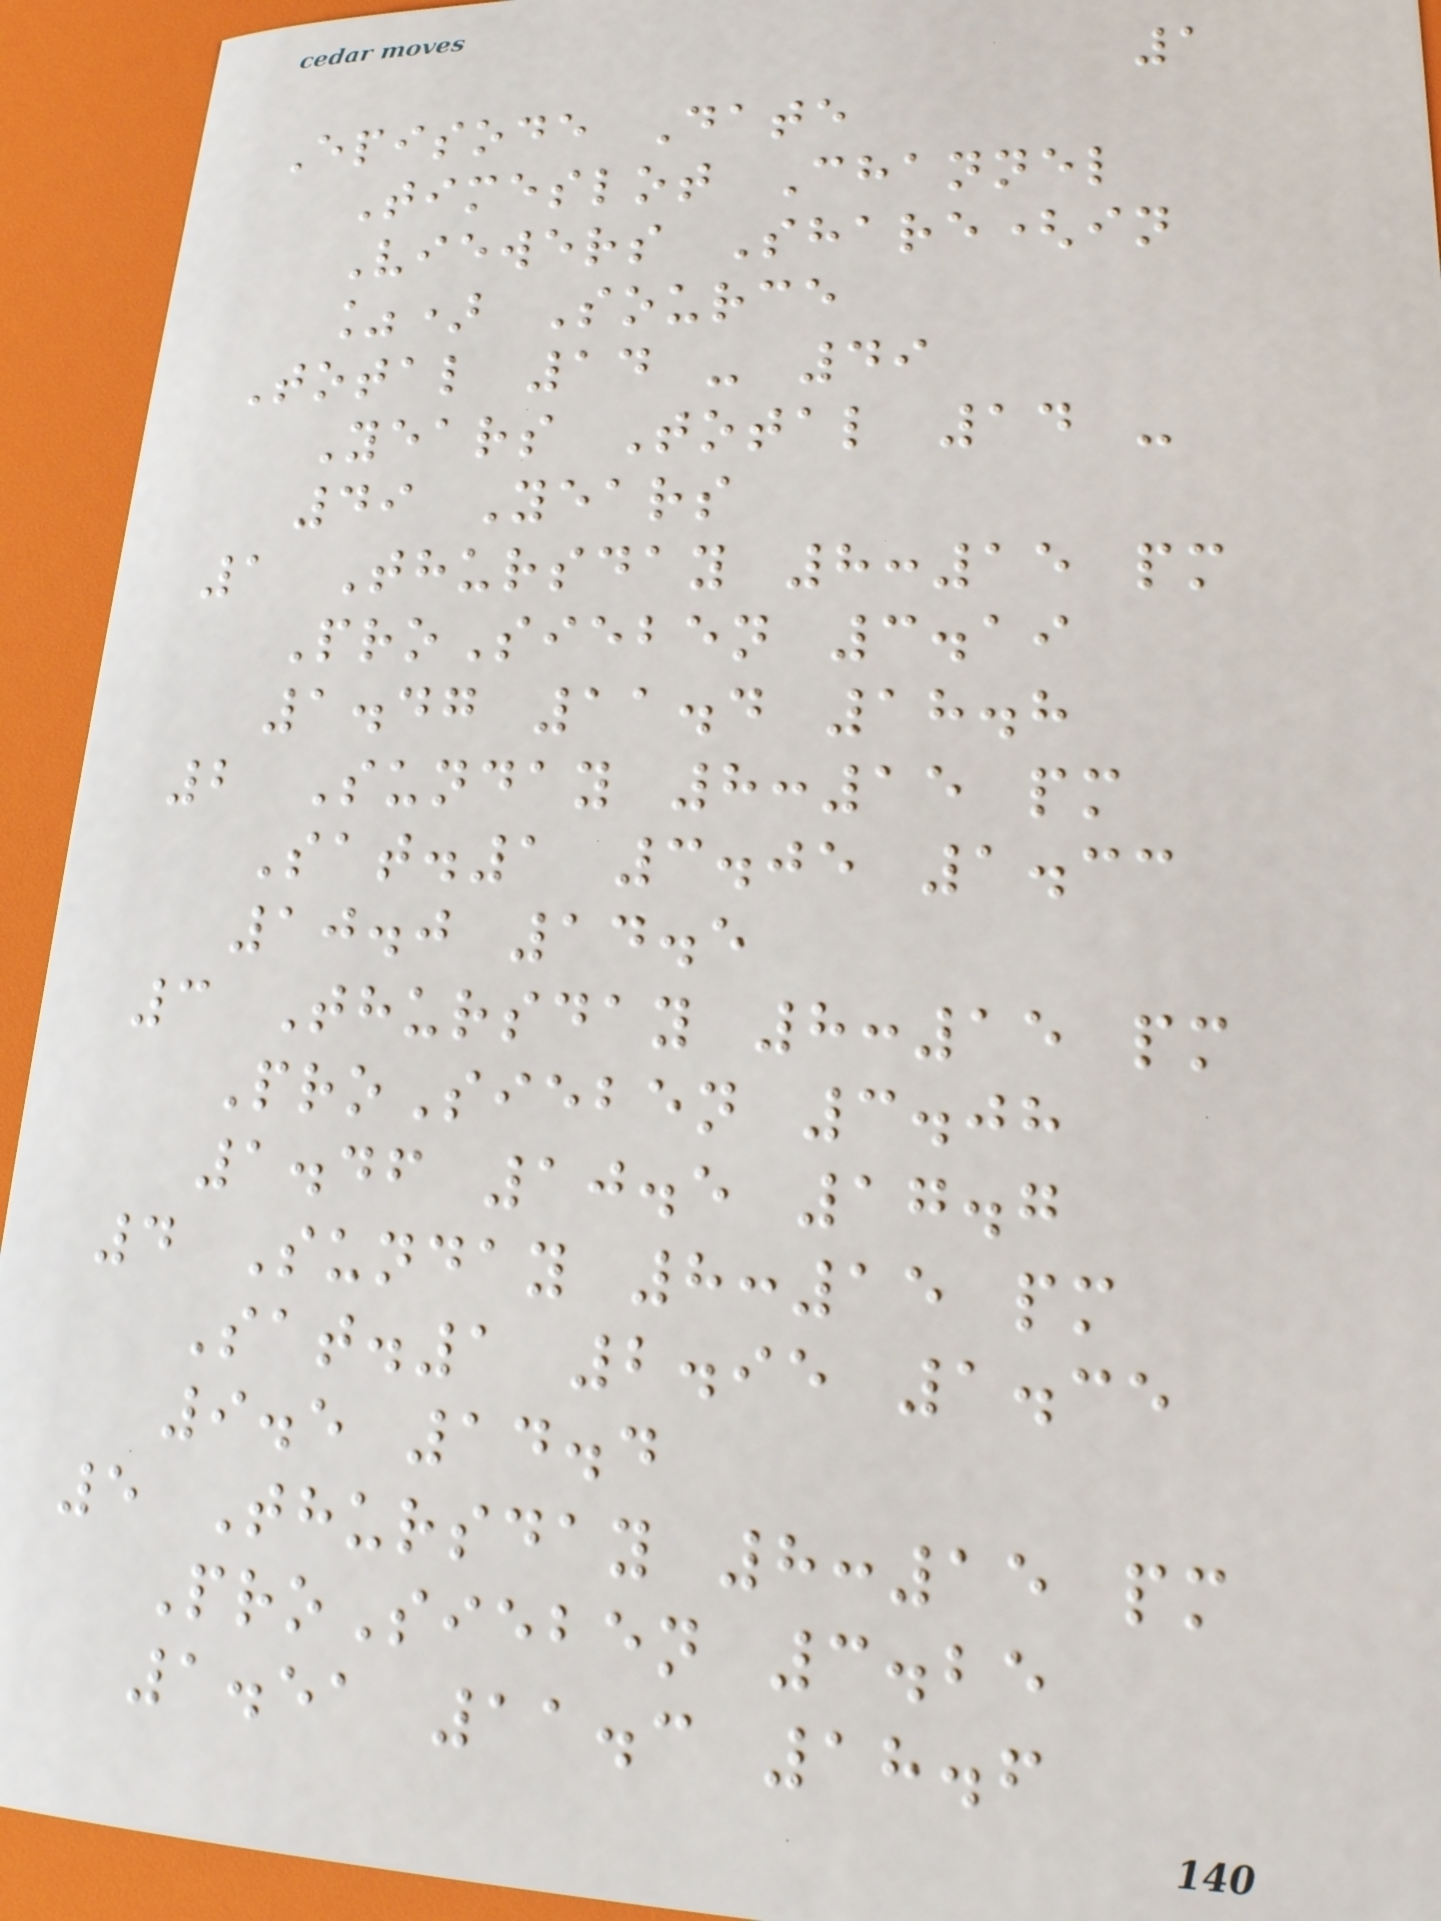1
Episode Date
Timeslot Channel
Viewers Share(in
%) Source
Total 14 - 49
Years Total 14 -
49 Years
1 Thursday 8:15 pm
ProSieben 3.19
1.47 11.4 18.8
2 Sunday 8:15 pm
Sat.1 3.05 1.33
10.0 14.5
3 Thursday 8:15 pm
ProSieben 3.08
1.46 10.5 17.7
4 Sunday 8:15 pm
Sat.1 2.95 1.35
9.5 14.4
5 Thursday 8:15 pm
ProSieben 3.25
1.51 11.3 18.6
